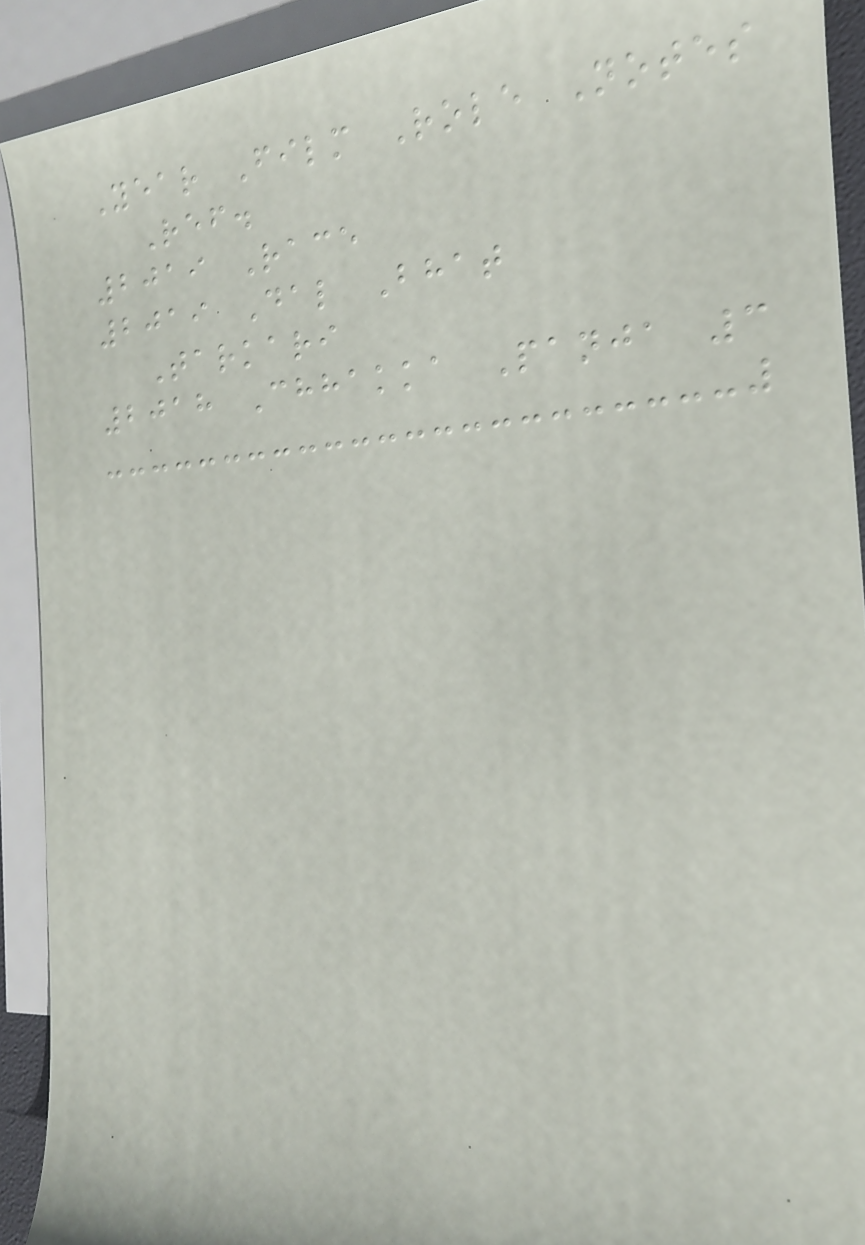Year Film Role Notes
Ref.
2019 Race
2019 Dal Bhat
Tarkari
2018 Chhakka Panja 3
